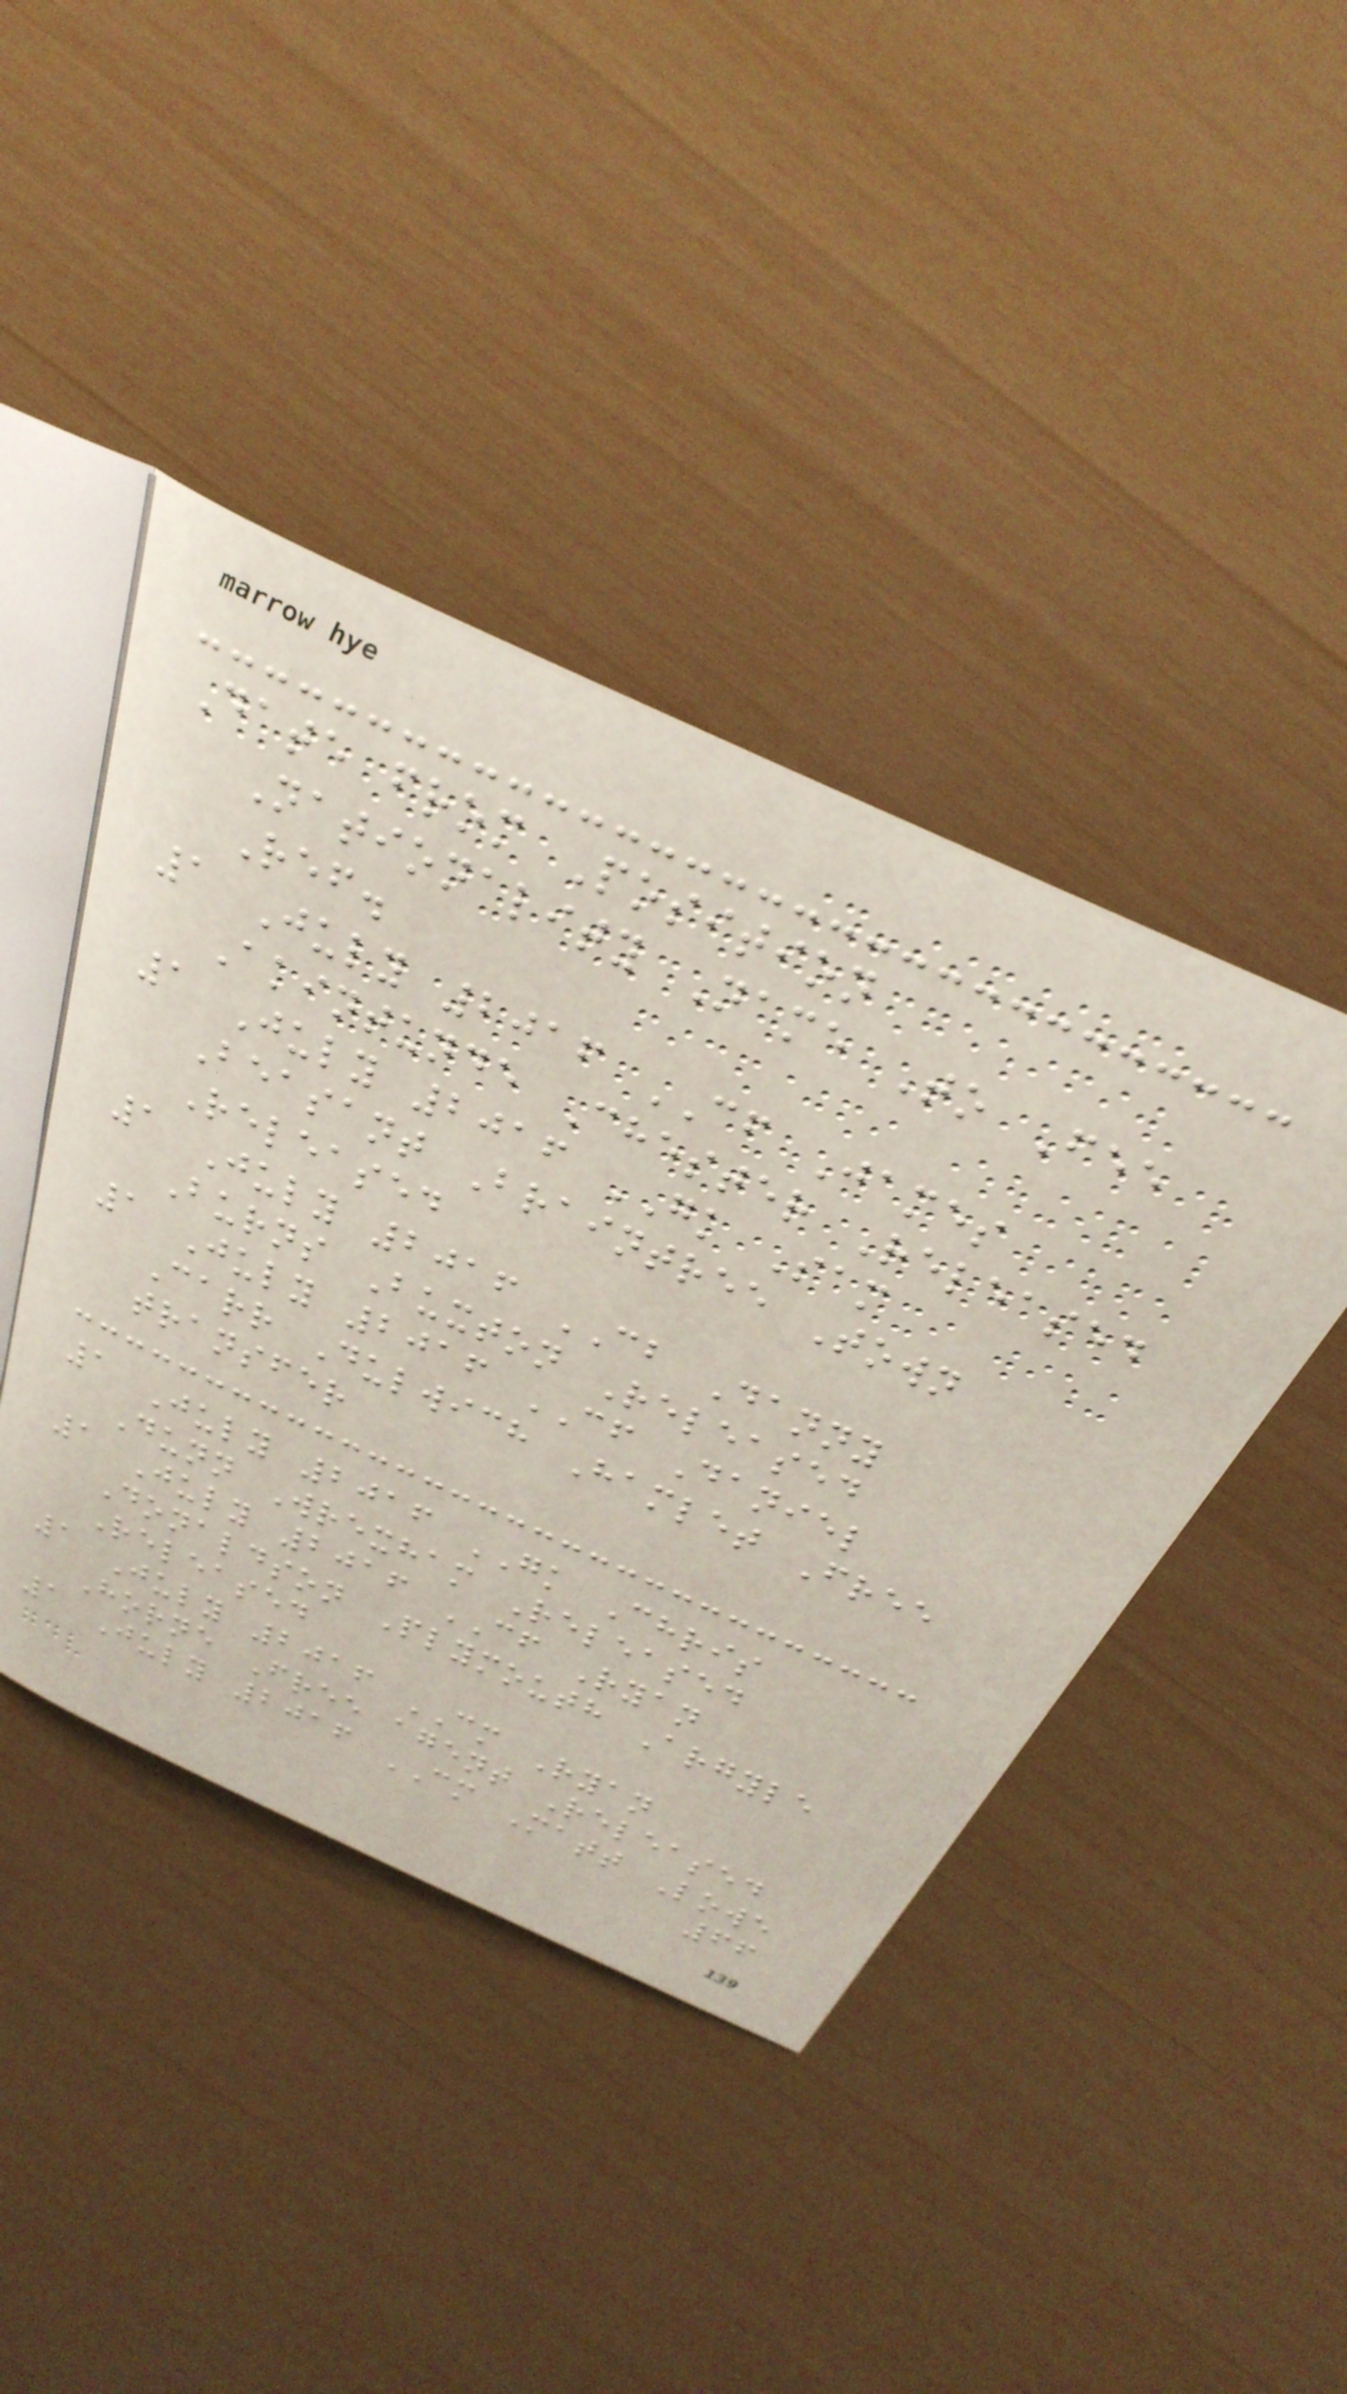Date from Position
Nationality Name To Fee
Ref.
1 July 2016 CF James
Akintunde Chester Released
1 July 2016 GK Sam
Beasant Braintree Town
Released
1 July 2016 CB Danny
Burns Buxton Released
1 July 2016 CF Daniel
Carr Dulwich Hamlet Free
transfer
1 July 2016 GK Chris
Dunn Wrexham Released
1 July 2016 CF Ryan
Donaldson Plymouth Argyle
Released
1 July 2016 CM Ryan
Horne Free agent Released
1 July 2016 CM Matt Lowe
66
